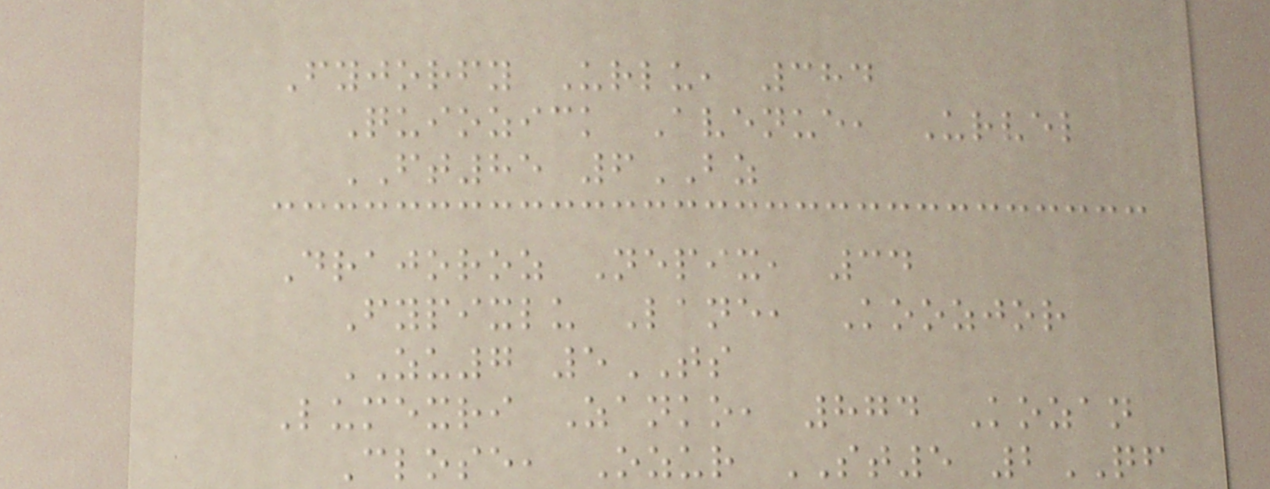Fyjorfy Urlu, 384
Quiozick Avenue, Urvel
FT85 6BZ
Drajoroz Nepix, 34
Fypixlu Lane, Koozjor
ZU7 5TS
Lumexri Zanko, 874 Kozan
Close, Ozur ST5 2QF
